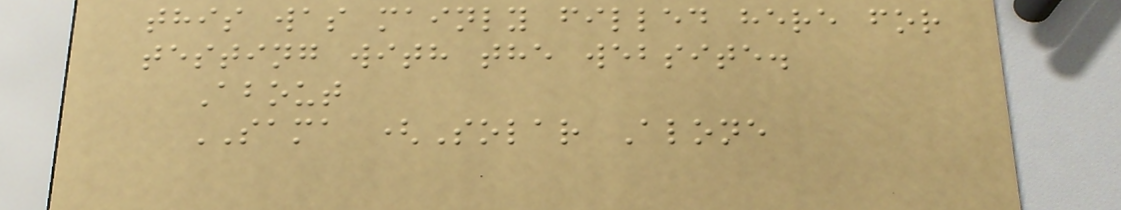this was mainly filled here for
testing with the website.
About
SAMA (Solar Alone
